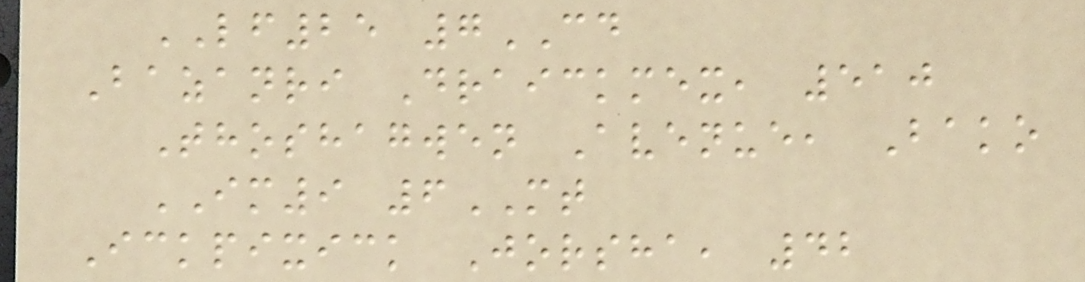LF25 7CD
Bazanri Draickmex, 510
Thoshagwen Avenue, Bako
IM9 6MT
Ickpixick Jorsha, 42
